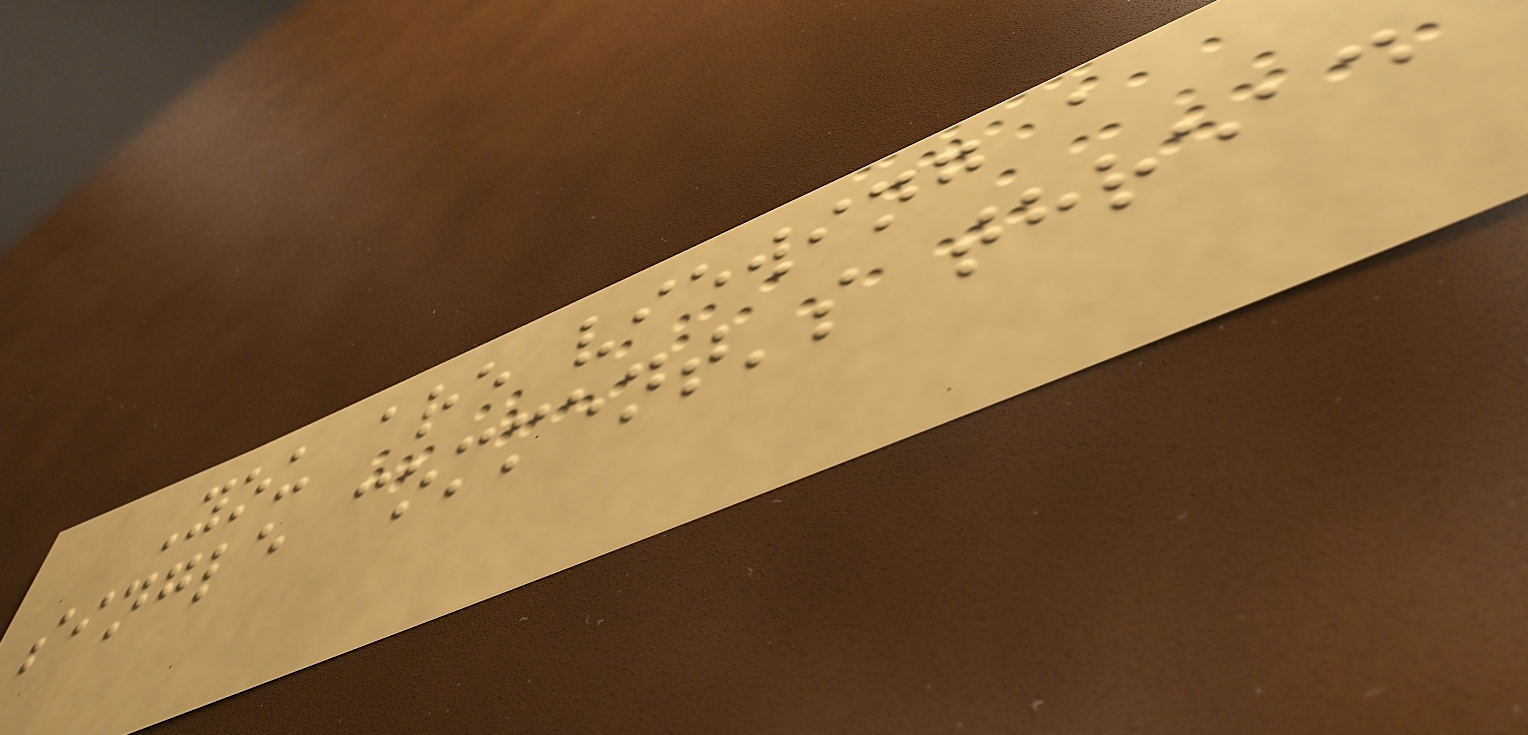You are viewing a
single comment's thread
